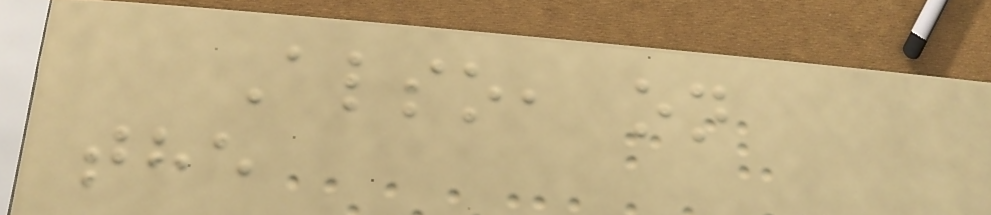Also, on
the
